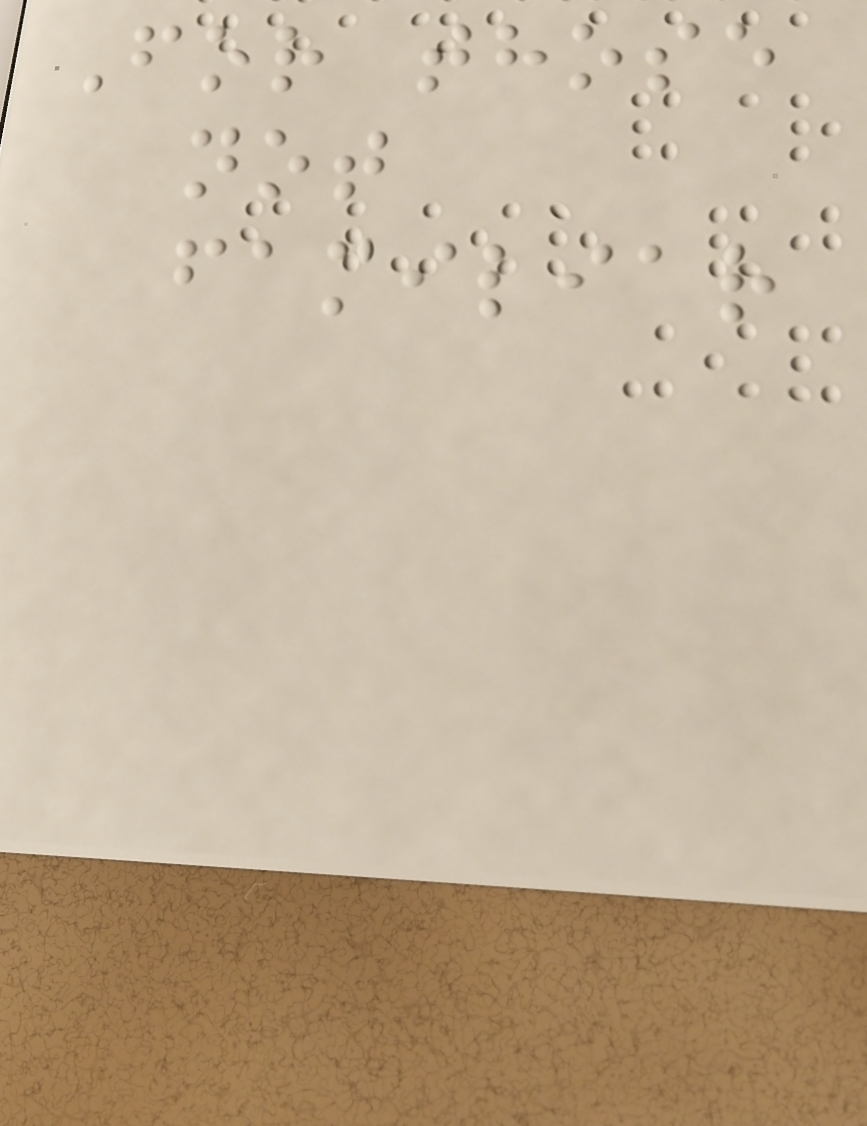For those
not
familiar
